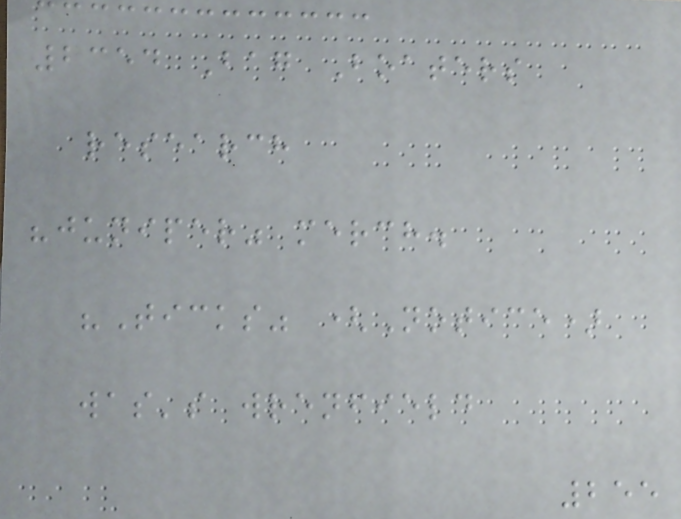2354 Bag Boaters
research
"juniper" merch.
"Ticks" (Notice)
was's wrenfield
255
